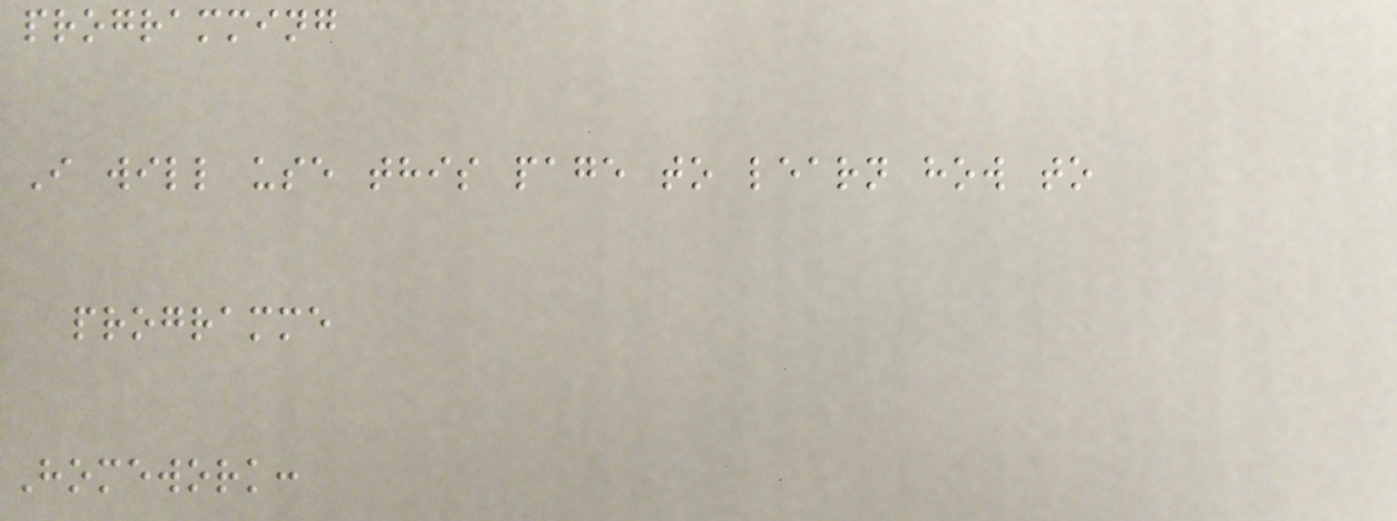programming
I will use this page to learn how to
programme
Homework:
